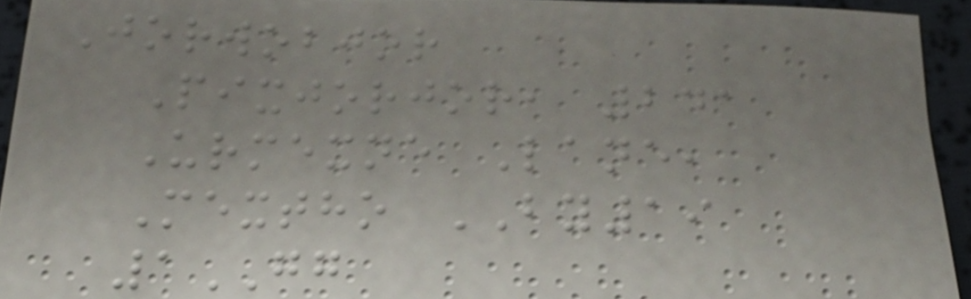Jorwobjor
Pixjorjor, 241
Urmexne Lane,
Mextho BY19
1GG
